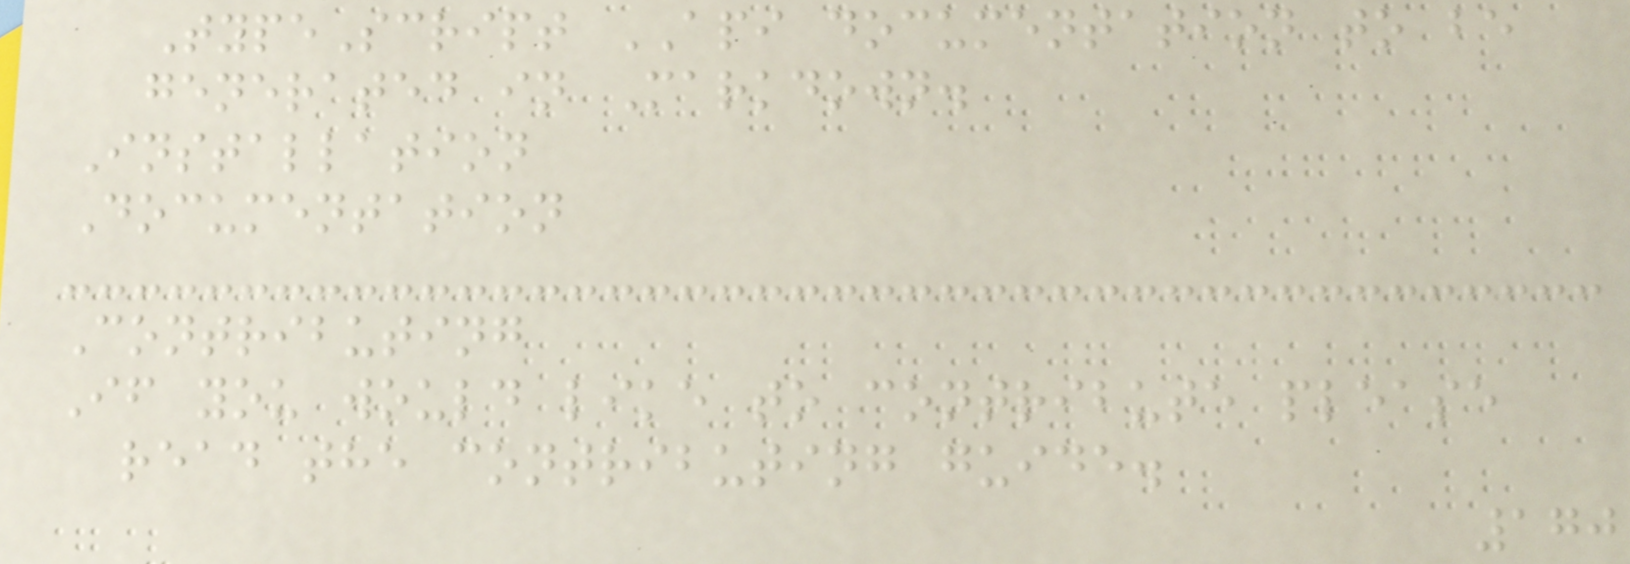TypeScript API documentation to be
generated in Markdown.
Installation
Documentation
Contributing
If you would like to contribute please
read the contributing guide.
170
